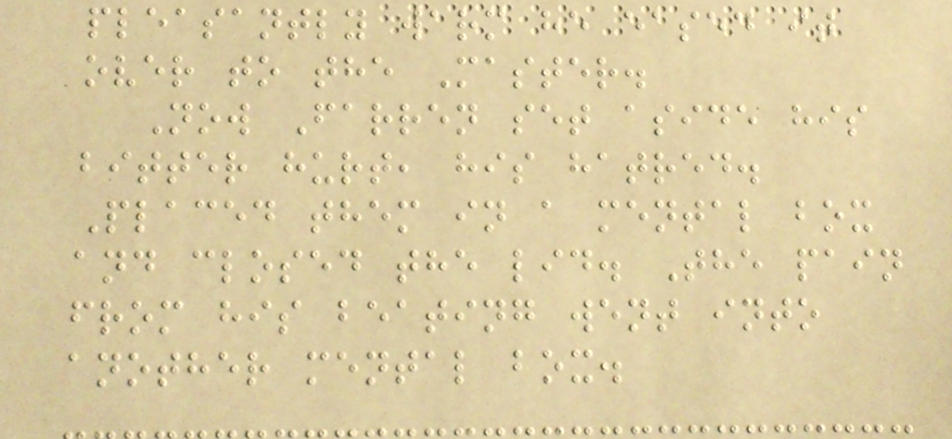pleasantly warm he eased it
over to the Master.
Now Farren set aside his
bitter hurt, his hatred.
Placed them in a mental box
and closed the lid. The pain
from his beating went into
another mental box.
